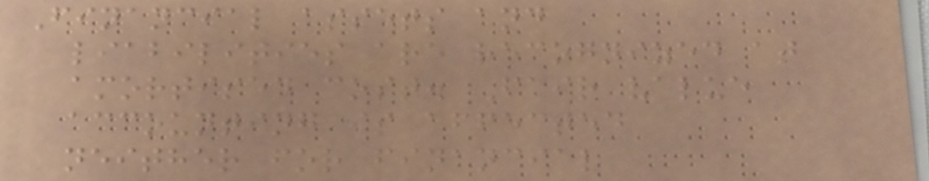Financial assets and
liabilities are recognized at
amortised cost. Fair value
accounting is affected
neither for financial
